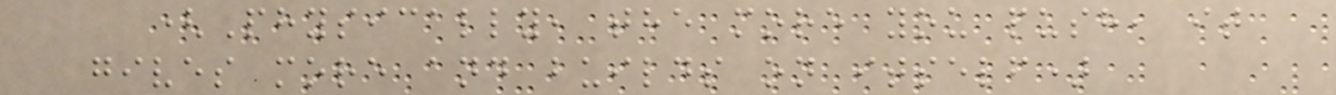(Physically, the more you push, it
gives more and builds on itself)
